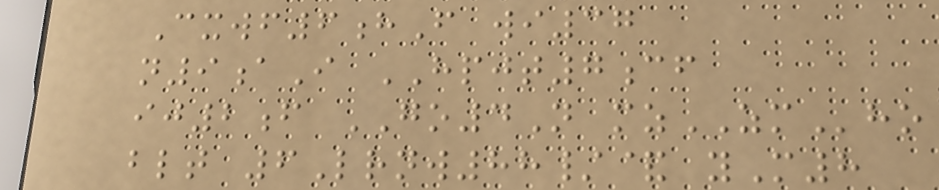Cxwf6hF wi37
n9aI HPJT7cf
ij2f GO4N mzZMho
blt 6Lrnw88/& yM8
